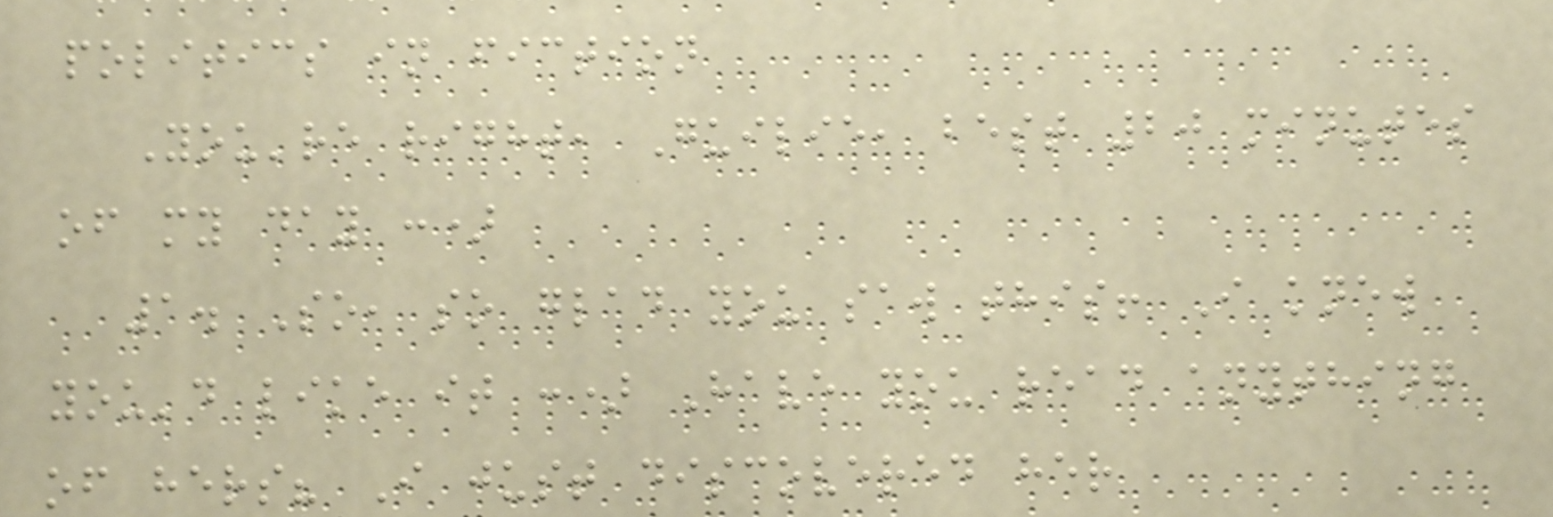politics in fiction
You're right, Guilie, best 20 minutes
of my day :)
1. So, so glad you saw this! I knew
you'd like it :) Have you read anything
of hers? I just discovered her
